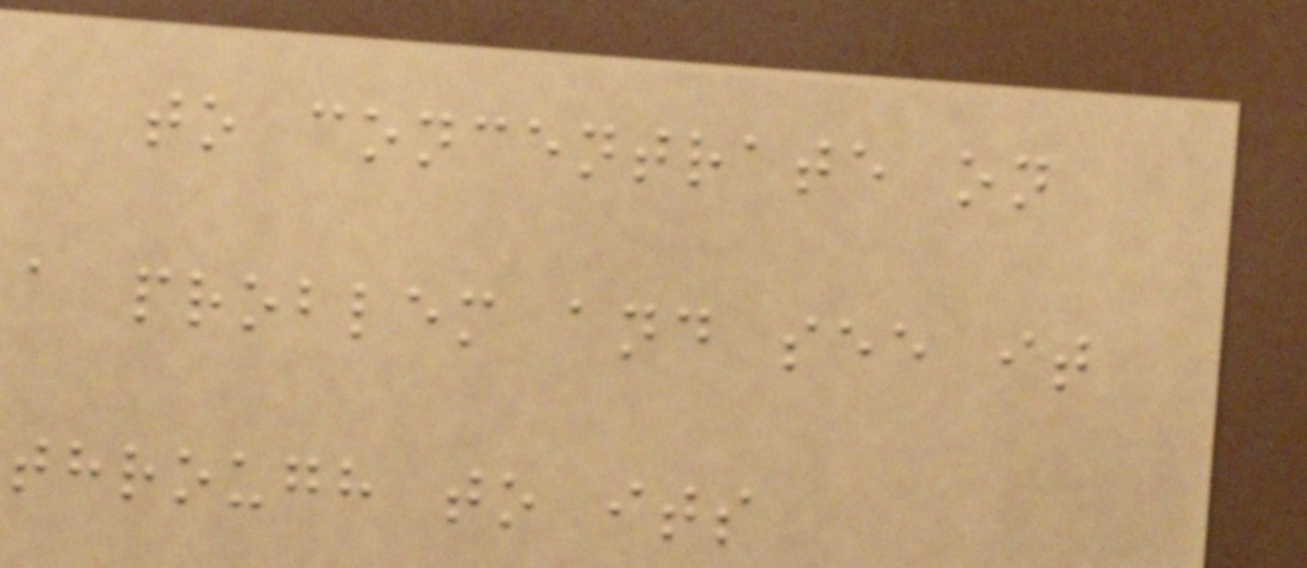to concentrate on
a problem and see it
through to its
